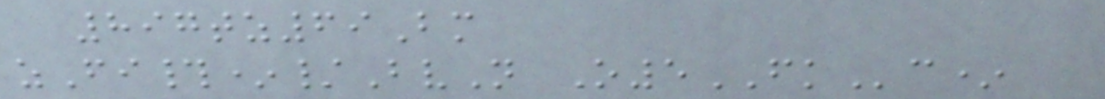897tz69Bm
zFi#*/BvN O5FKc*
